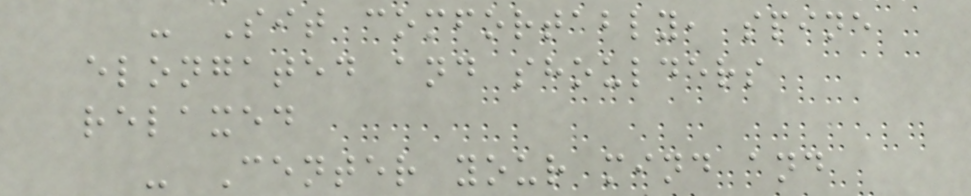- Sit comfortably, spine
elongated and shoulders
relaxed
- Center your mind and
